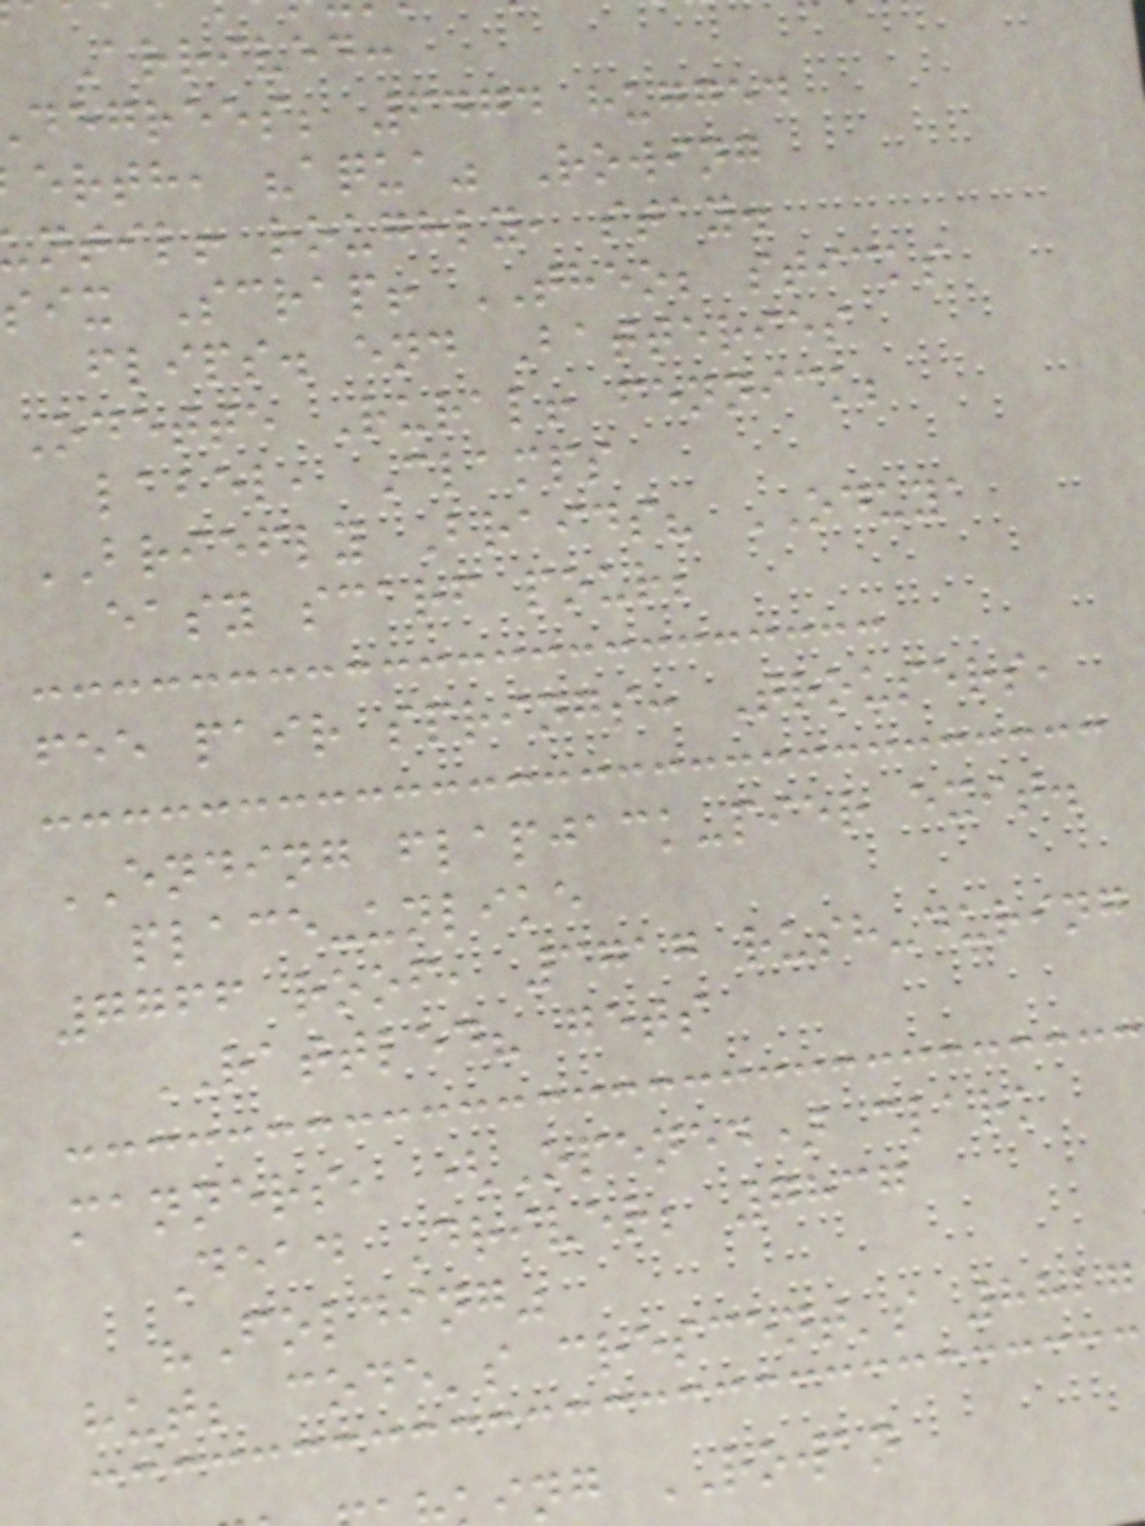Arrived:
degrees; 6474 hugged
erth, "aqua" Rowing
ntil! roughly, stay.
six Scrap! THEO; sticks
flips. end Batteries
Odette Rural! fennick;
label, Clamps
BRIEFLY Braids? ODUYA
easy scarf pour;
fee pair springs: Trousers,
ENDING flapjack-pier exit.
place-unlike
7766 roof, 3717 rush-during
RATTLED? gets
manners, (Opened) clark
Dead Driver; 7837
"Folding"
hut; code's crescent's 8827
ng ROWAN
